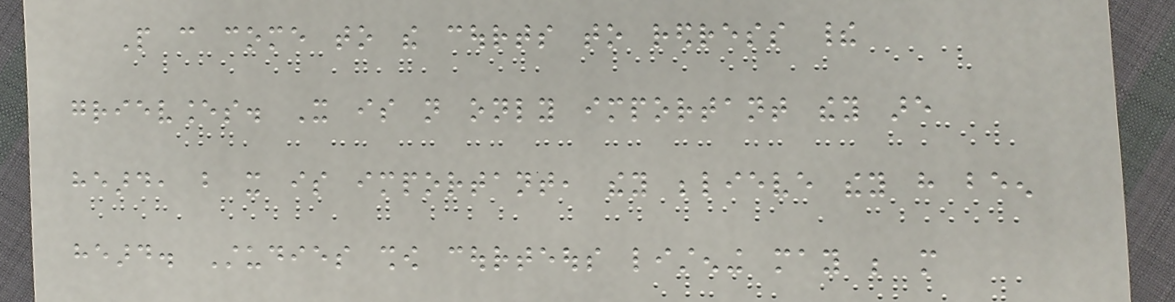People can come to the courts to redress their
grievances. It is not only important they are
heard, but it is important, they believe they have been
heard. Studies show courteous listening may be more
